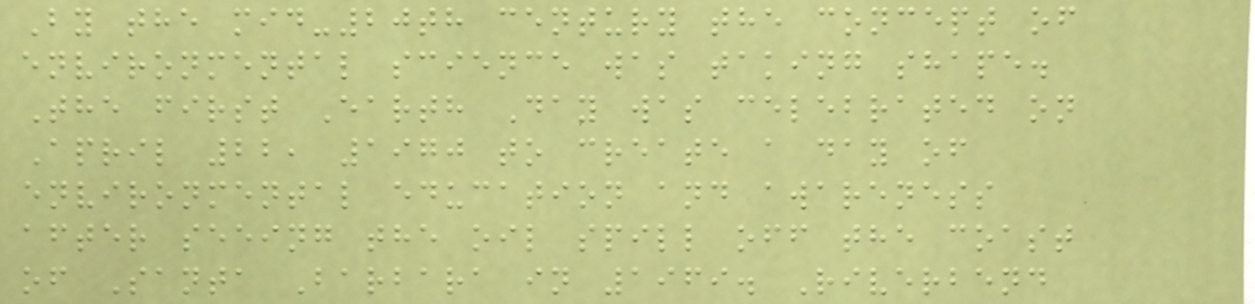By the mid-20th century the concept of
environmental science was taking shape.
The first Earth Day was celebrated on
April 22, 1970 to create a day of
environmental education and awareness
after seeing the oil spill off the coast
of Santa Barbara in 1969. Riverbend
